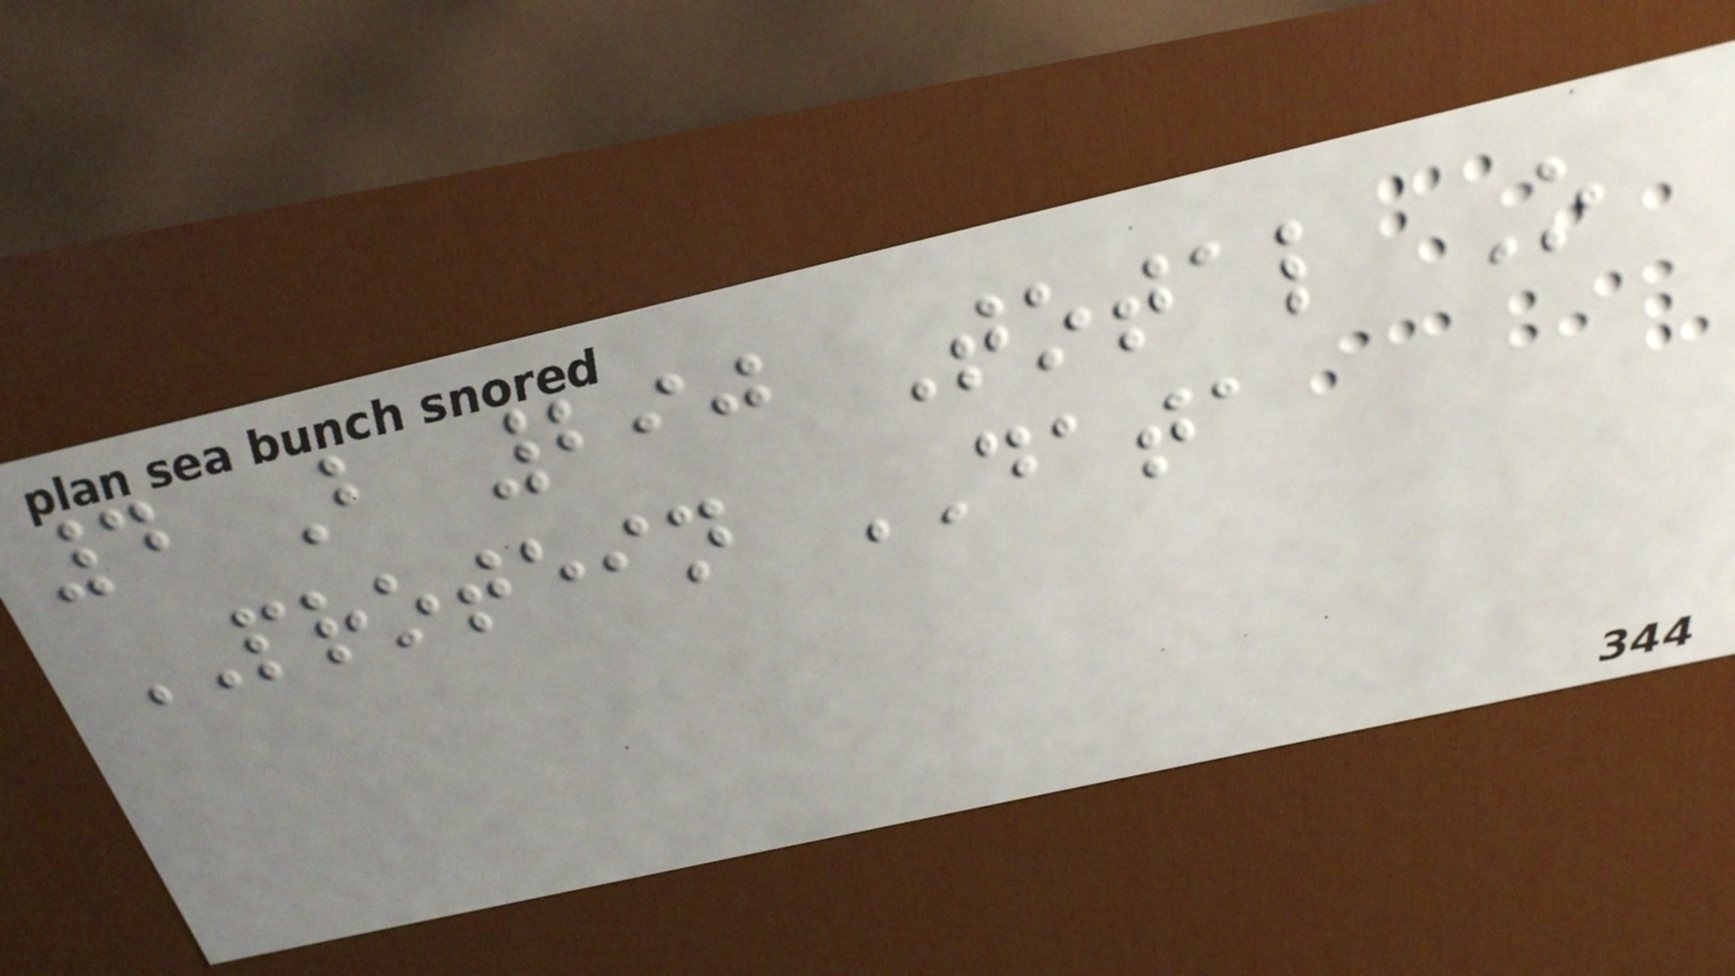4 B 290 Total O
PROTEIN DATA
